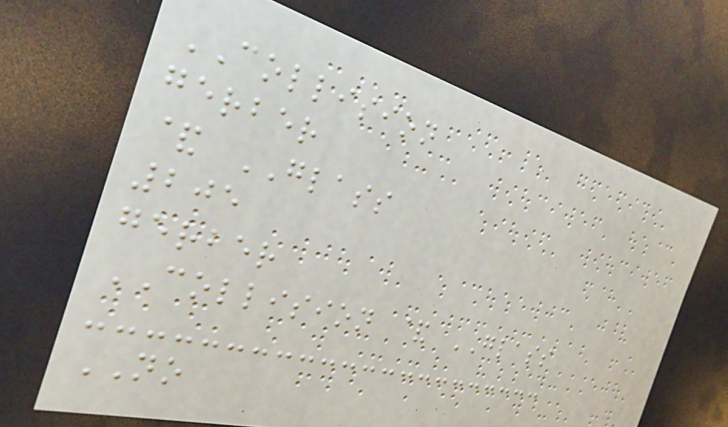COLLISION
gerber
& GLASS
205
gerber
COLLISION & GLASS
NO
